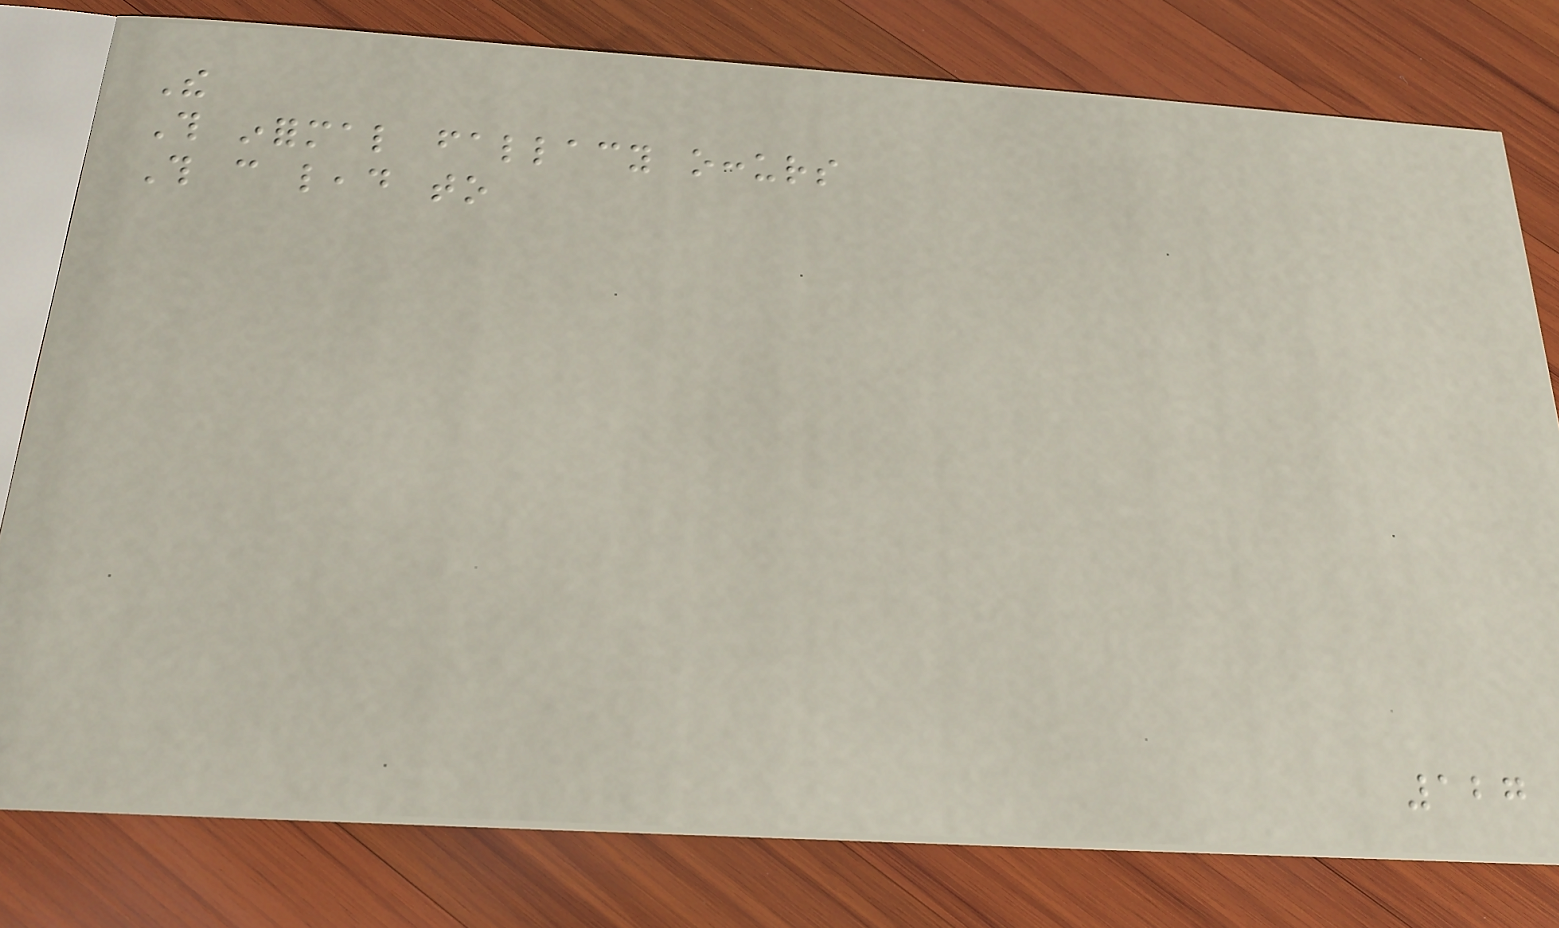The
This informal fallacy occurs
This can lead to
127
